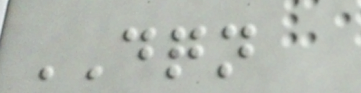DQN
